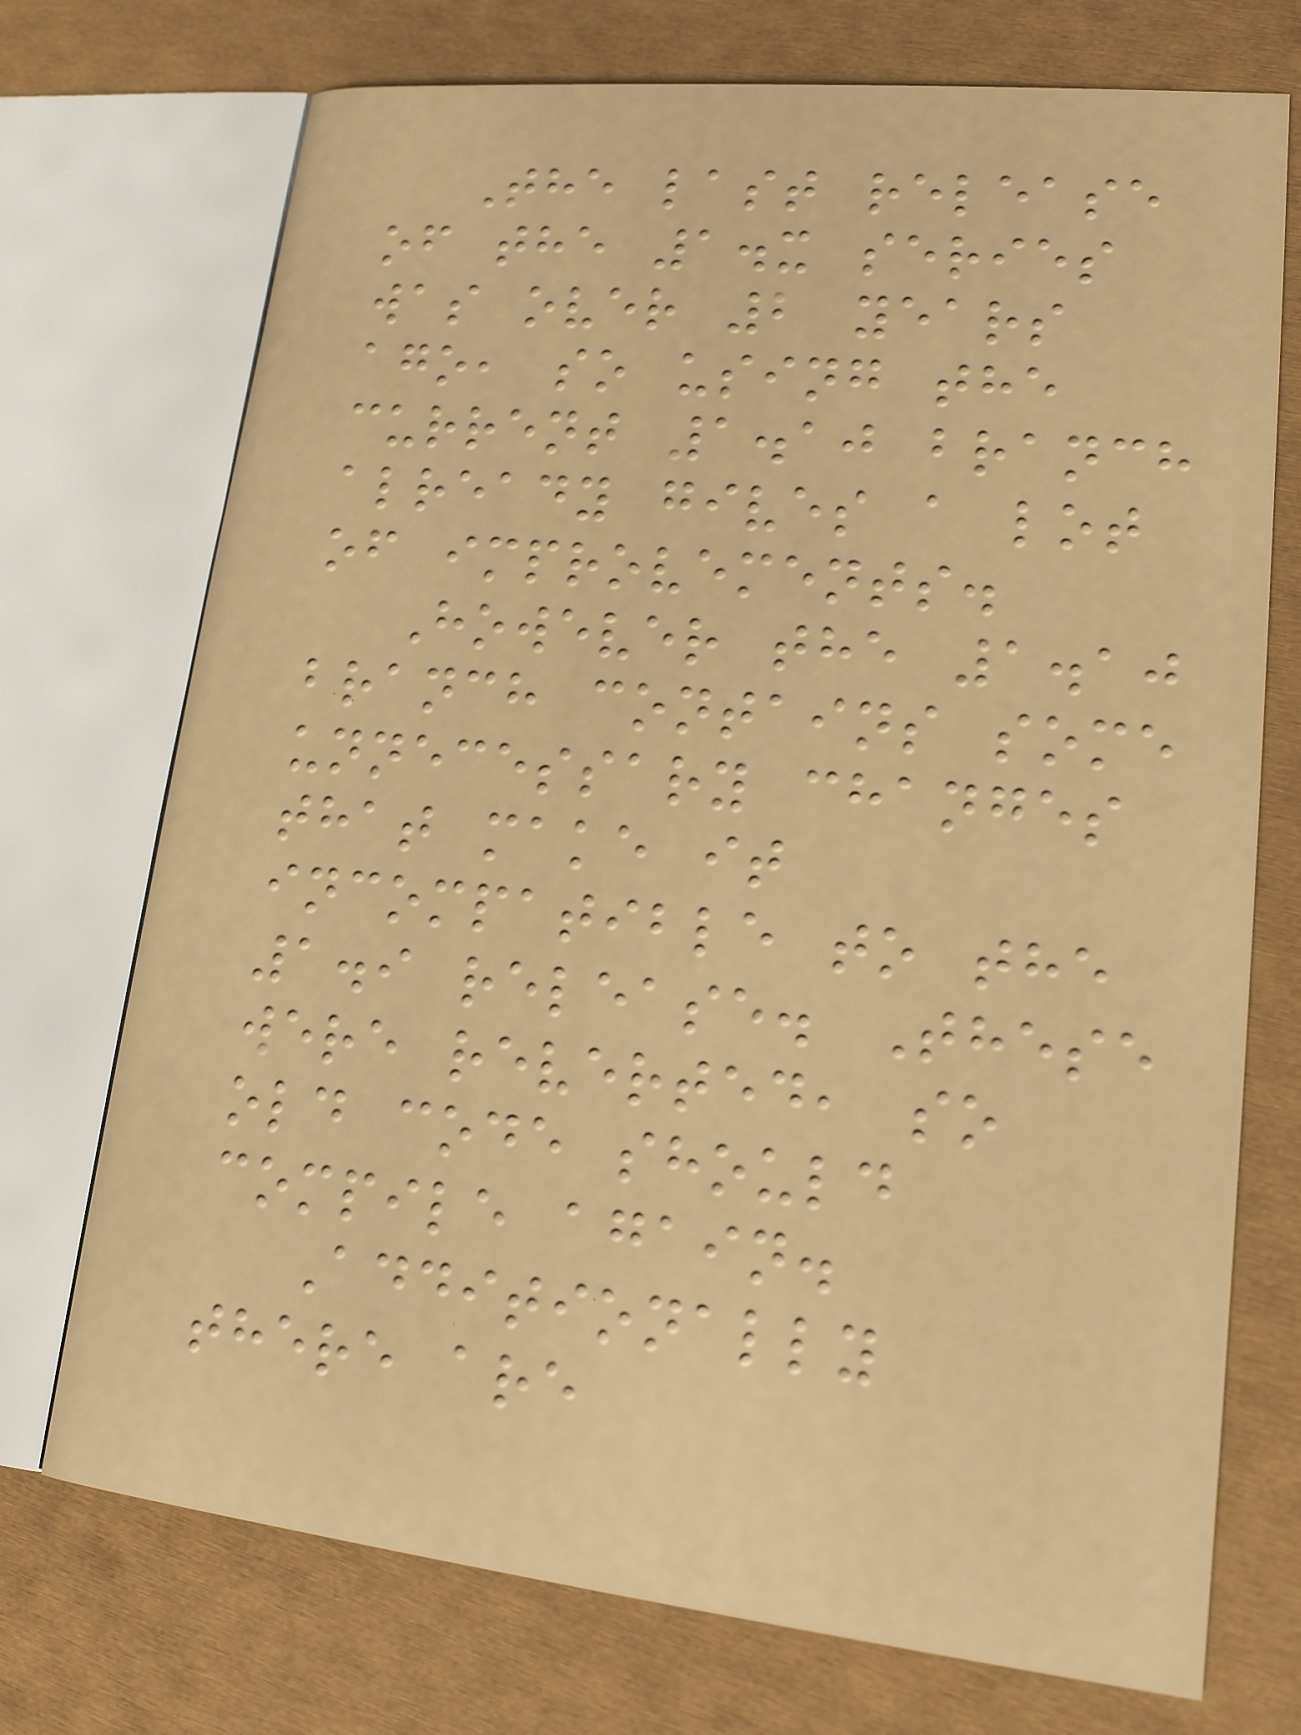The last release
of the 1.x series
was over 2 years
ago, so using the
current 1.10 branch
already gives a lot
of improvements.
However the 1.10
branch contains some
unnecessary changes
that make it
incompatible to the
1.9 release. These
were reverted, so
old code should
compile again.
Additionally
there are
